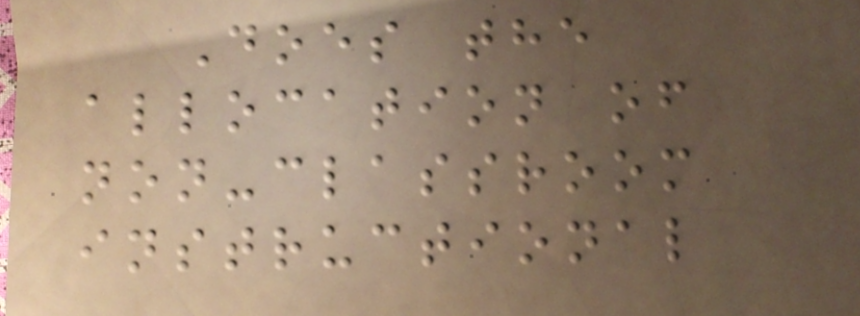Does the
allocation of
non-classroom
instructional
